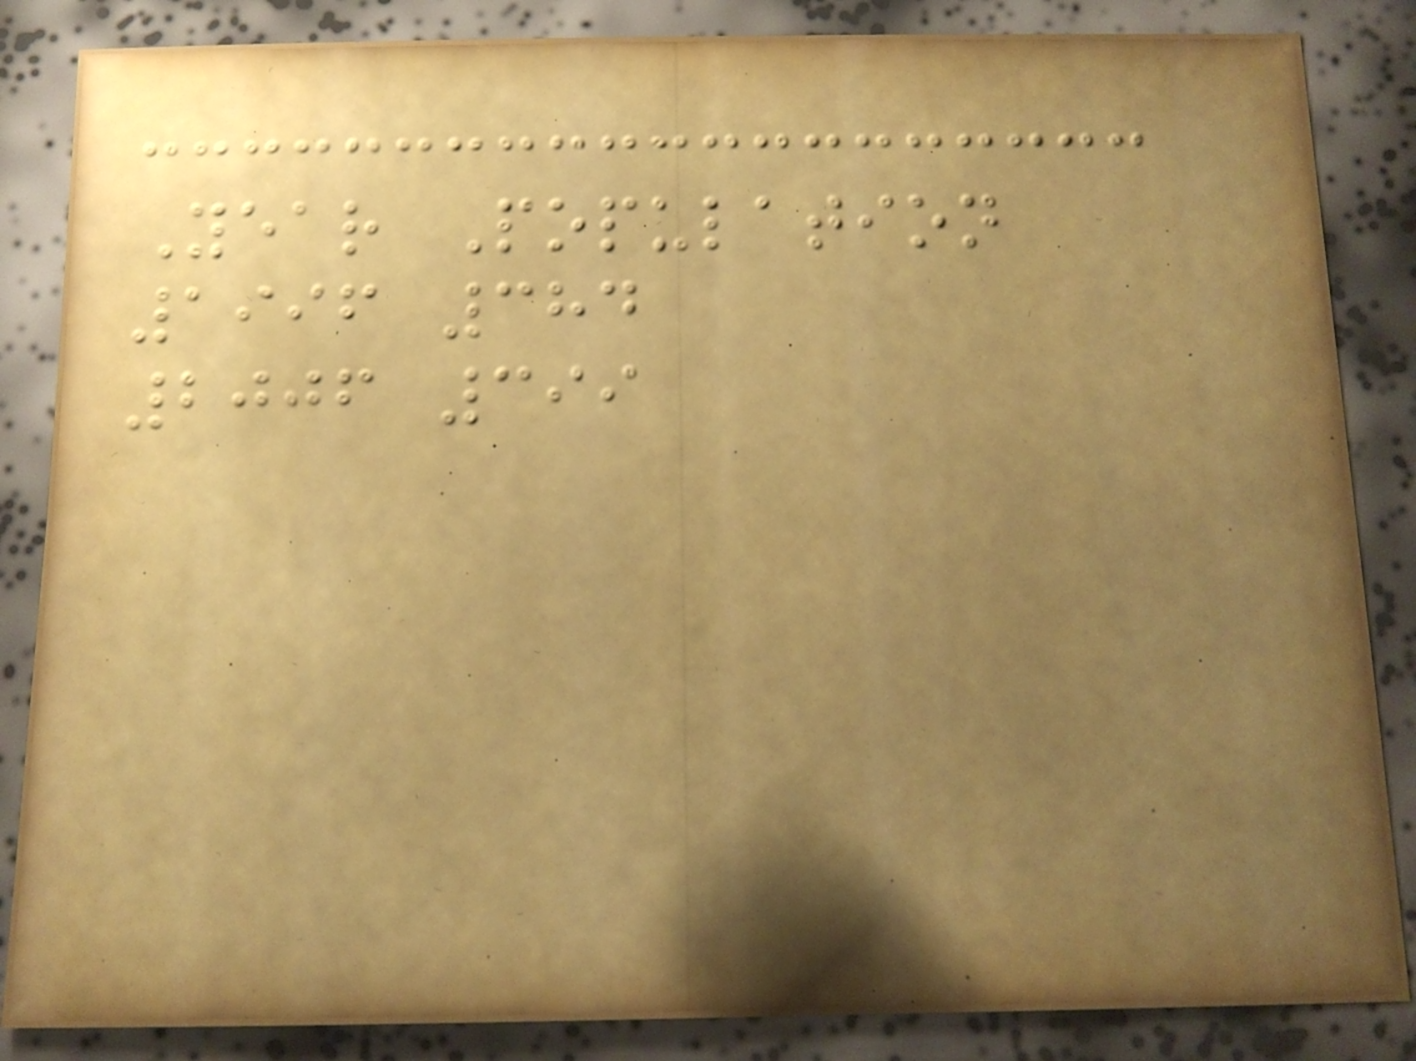Year Population
1996 384
2006 399
